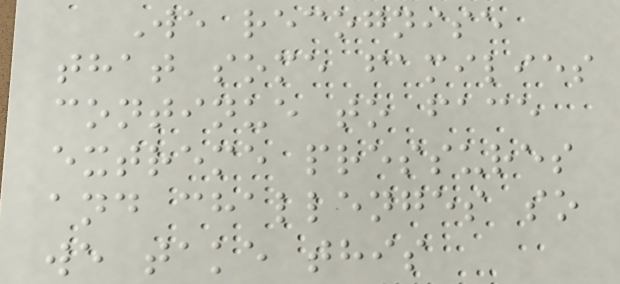We recognise
that some families
continue to face
extreme pressures
and challenges so
we take this
